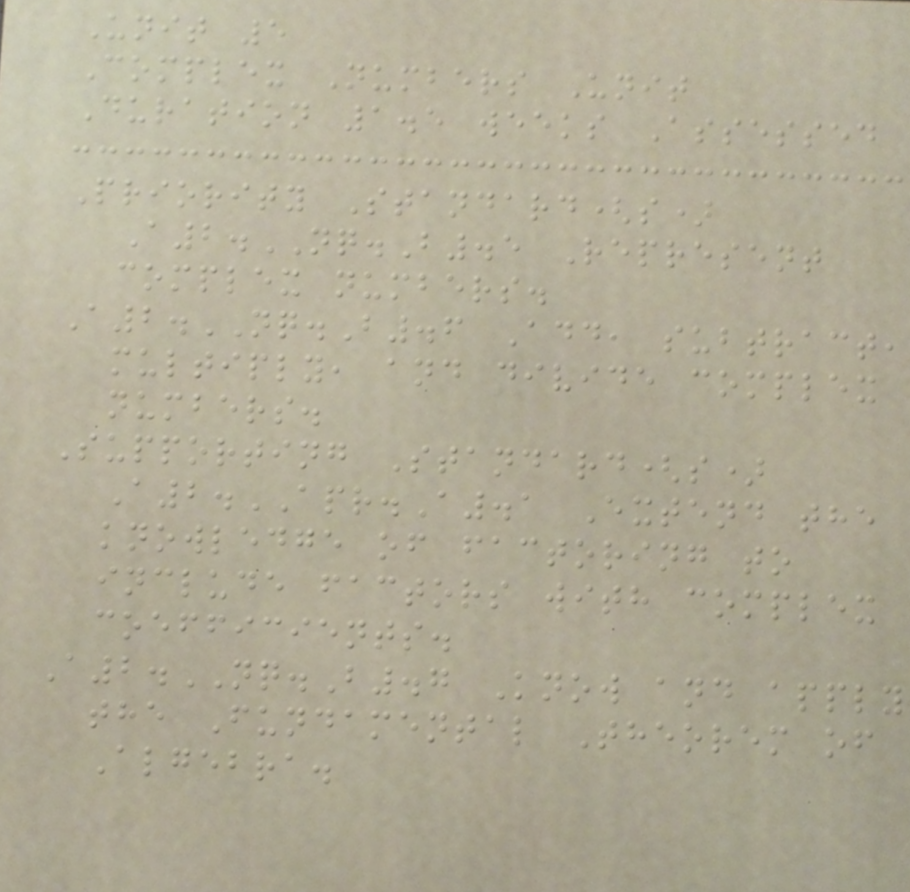Unit 5
Complex Numbers Unit
Duration 1.5 weeks Assessed
Priority Standard(s)
A2.NQ.B.5 Represent
complex numbers.
A2.NQ.B.6 Add, subtract,
multiply, and divide complex
numbers.
Supporting Standard(s)
A2.APR.A.1 Extend the
knowledge of factoring to
include factors with complex
coefficients.
A2.NQ.B.7 Know and apply
the Fundamental Theorem of
Algebra.
